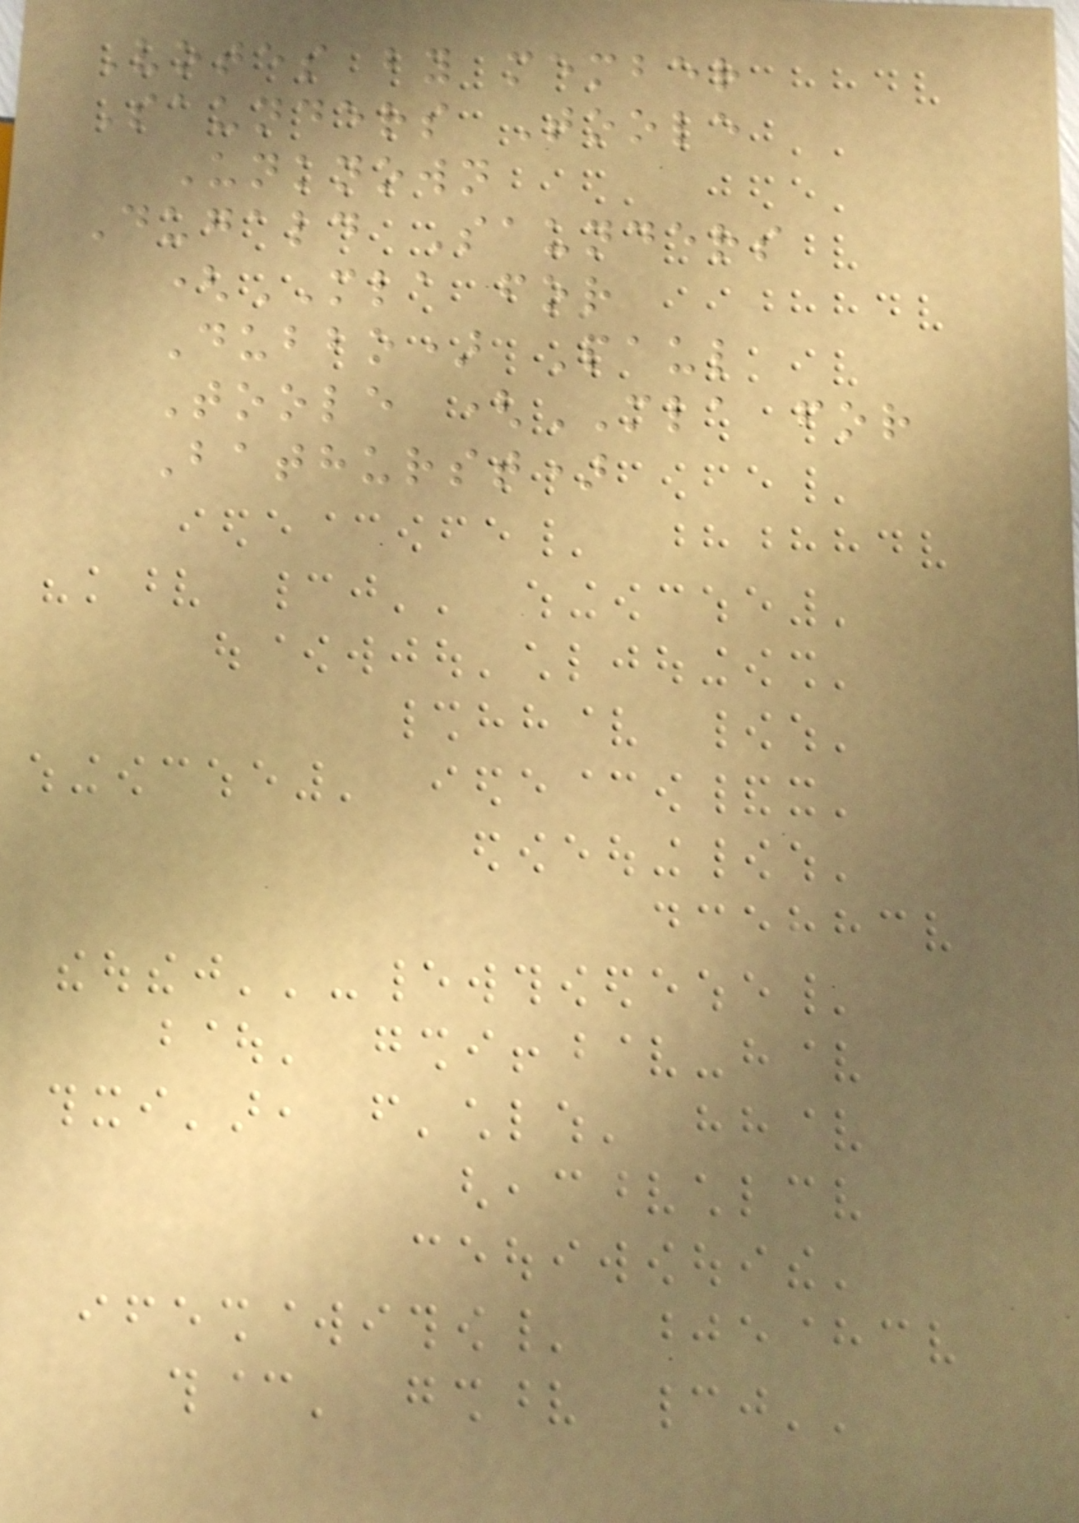Votes by member
Saunders Toole
Unknown
Dugald Saunders
(MLA for
Dubbo) Paul
Toole (MLA for
Bathurst)
